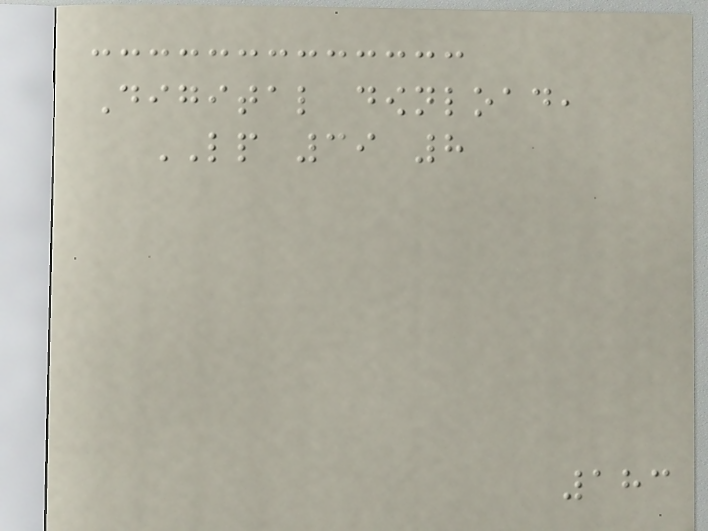Digital download,
LP 39 8
183
